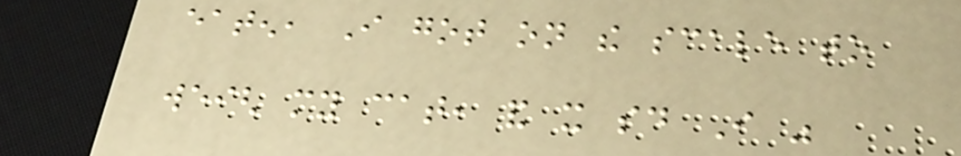eaten, I got on the scale to
weigh my cat, and it said I was
